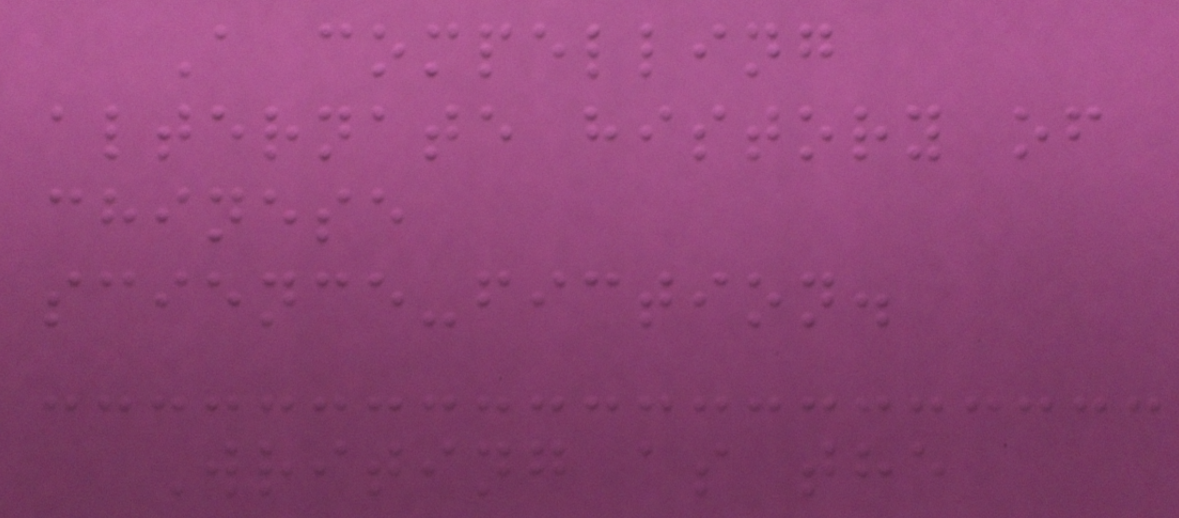A compelling
alternate history of
chinese
science-fiction.
Writing as the
